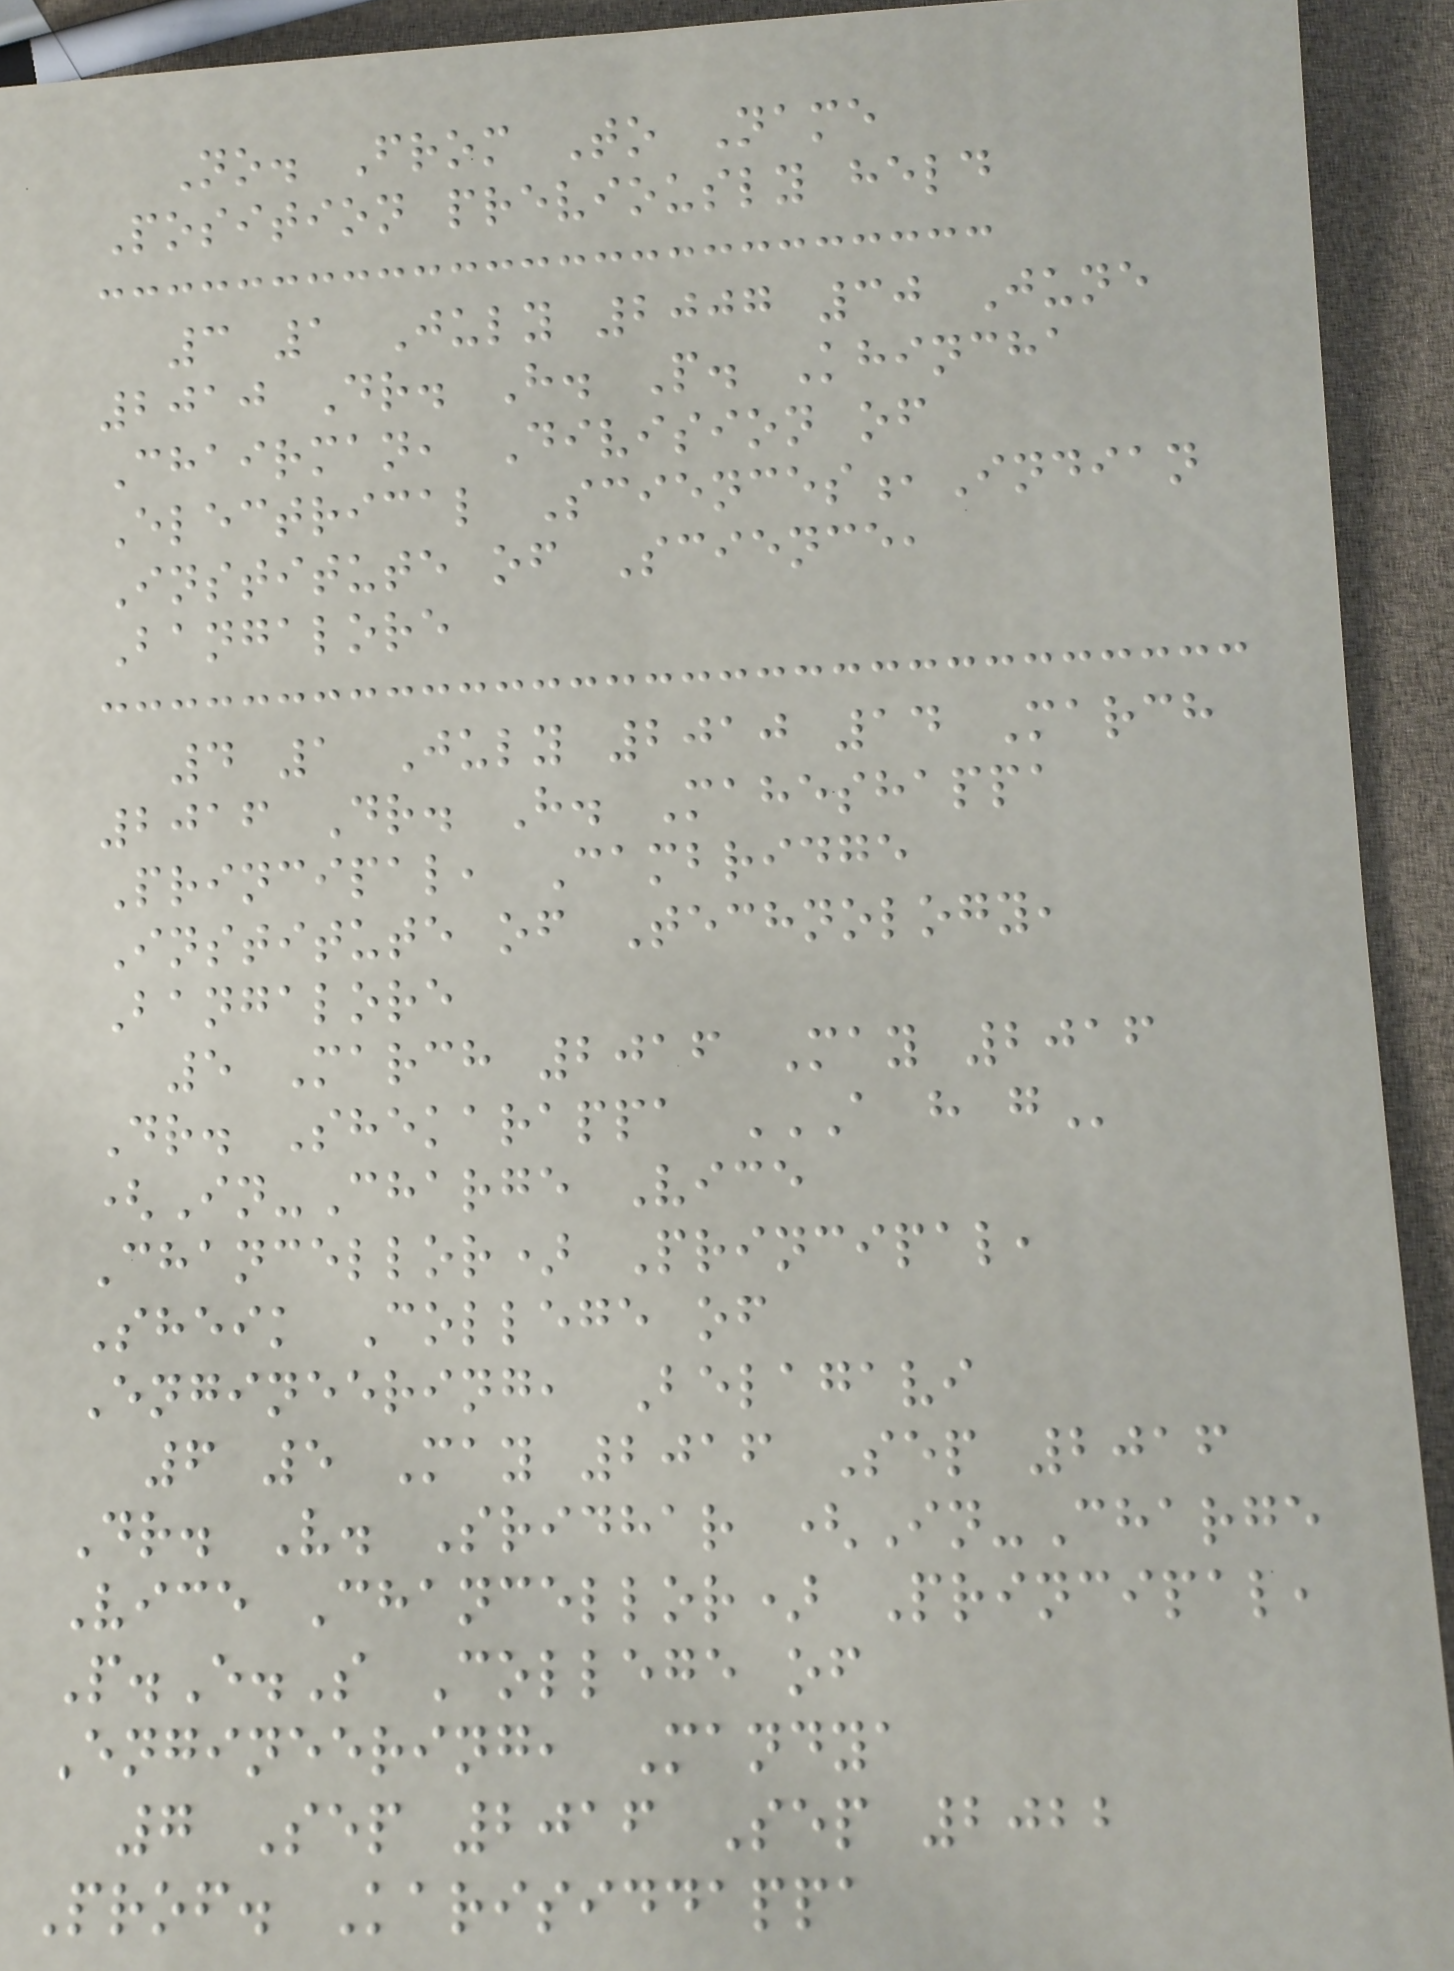No. From To Name
Position previously held
3 1 July 2007 30 June
2010 Dr. H. P. Khincha
Chairman, Division of
Electrical Sciences,Indian
Institute of Science,
Bangalore
4 1 July 2010 14 March
2016 Dr. H. Maheshappa
Principal, Cambridge
Institute of Technology,
Bangalore
5 March 2016 May 2016
Dr. Shekarappa A H G
(In-Charge Vice
Chancellor) Principal,
Sheik College of
Engineering, Belagavi
6 5 May 2016 Sep 2016
Dr. V. Sridhar (In-Charge
Vice Chancellor) Principal,
P.E.S College of
Engineering, Mandya
7 Sep 2016 Sep 2022
Prof. Karisiddappa
